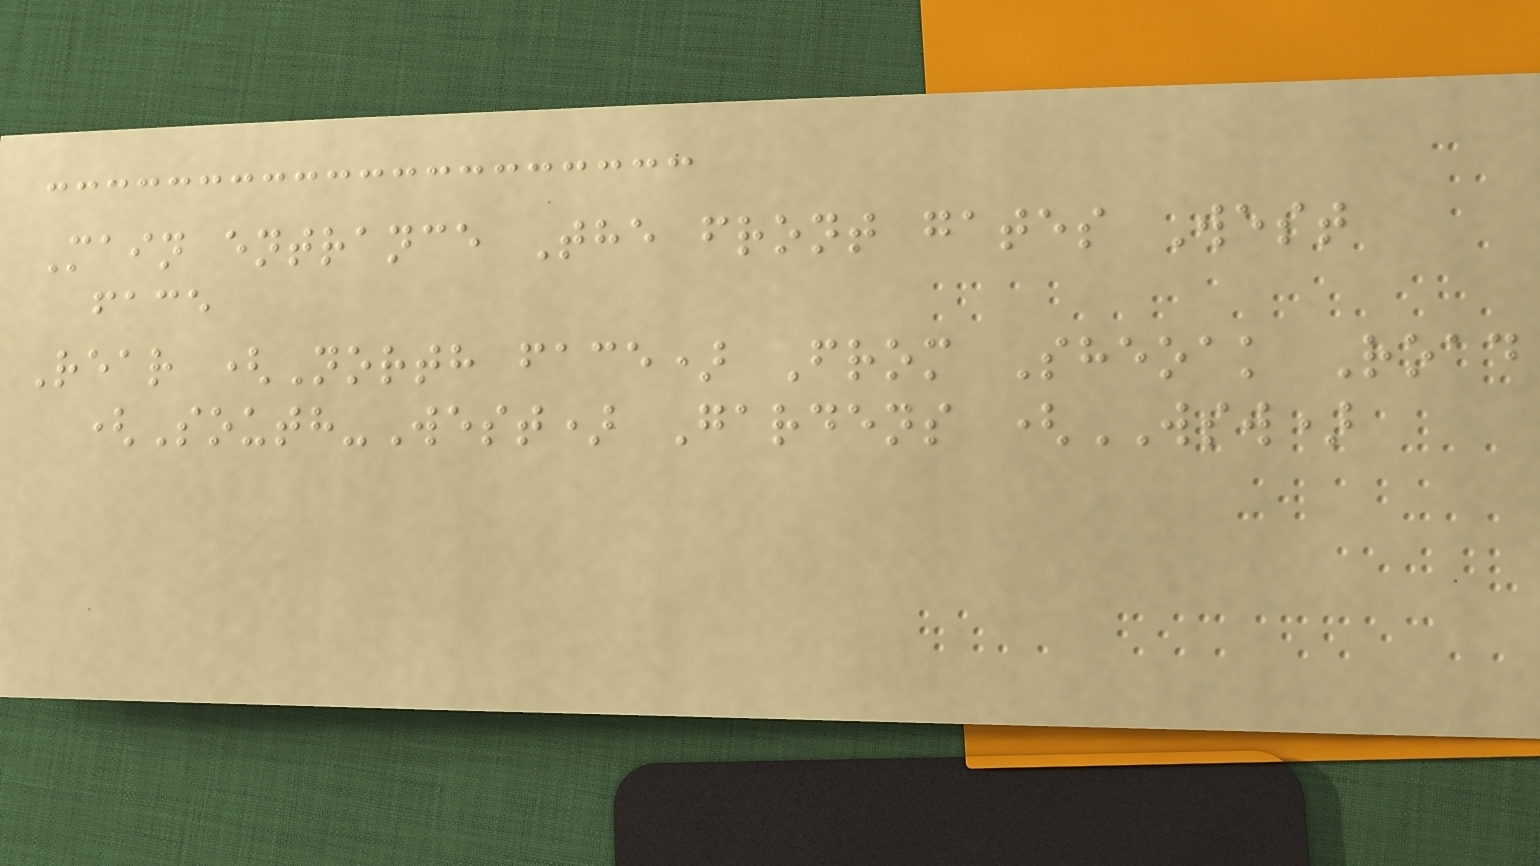Main entrance The front gates West
face
Rear (North face) From Sheoak Road
(South-West) Gardens (WSW)
